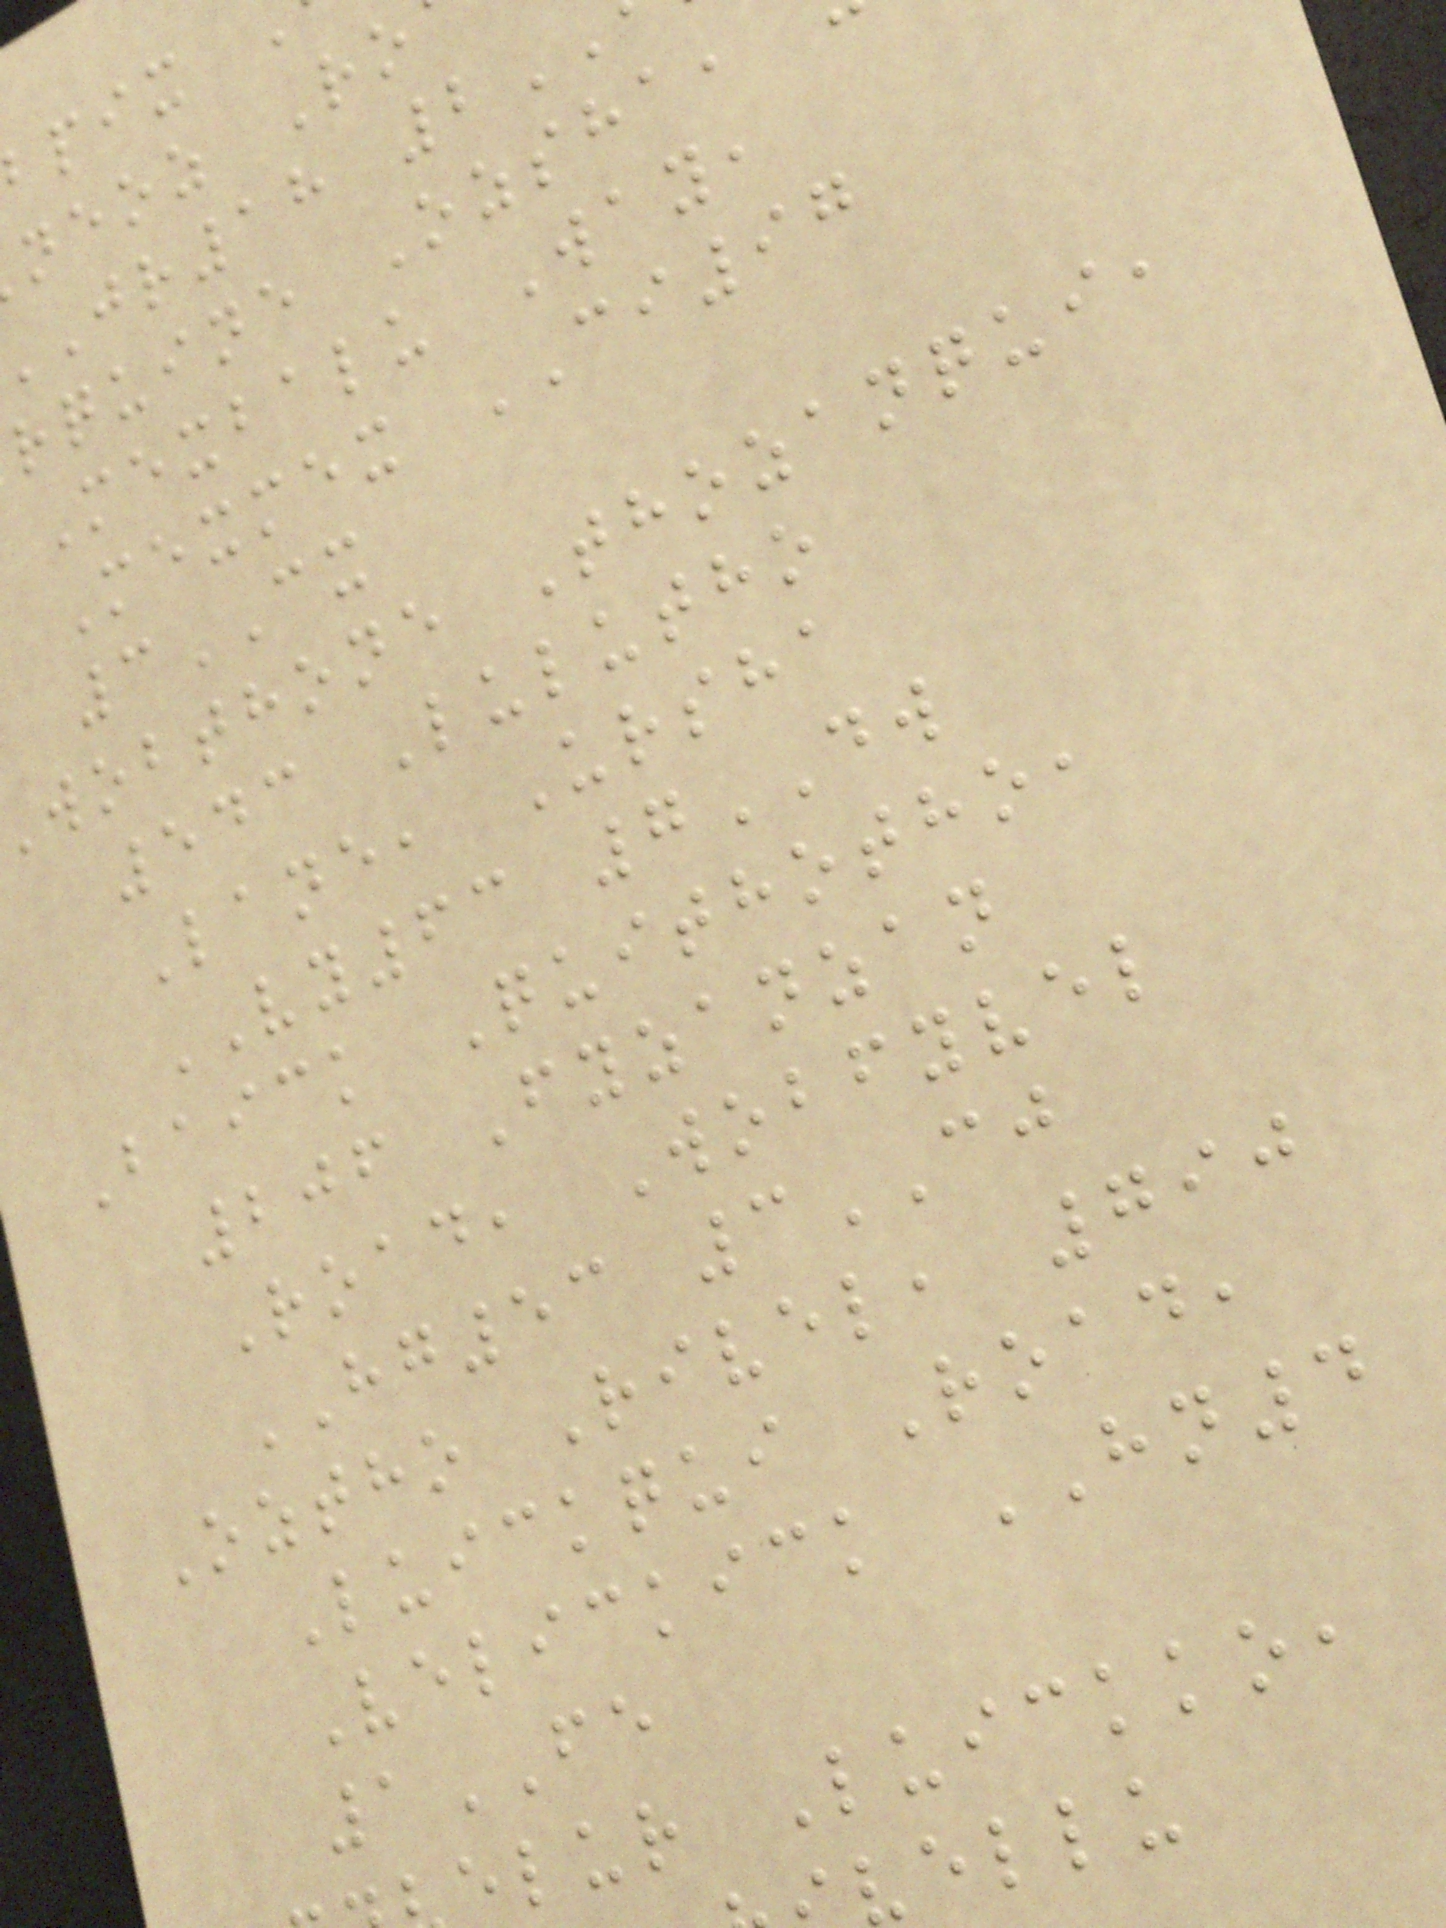neoz Ro
jr18 2
rquine Ozsha,
Mexbalu Way,
Mexmex CI97
3CX
wobthone Thozanqui,
543 Lulutho
Lane, Ursha
VY63 7DW
Baick Quithotho,
206 Fyzanzan
Road, Wobfyvel
HG53 3CJ
Oztho Rivel, 790
Luickqui Road,
Velickick HN4
1FE
elur Luickko,
vellu
